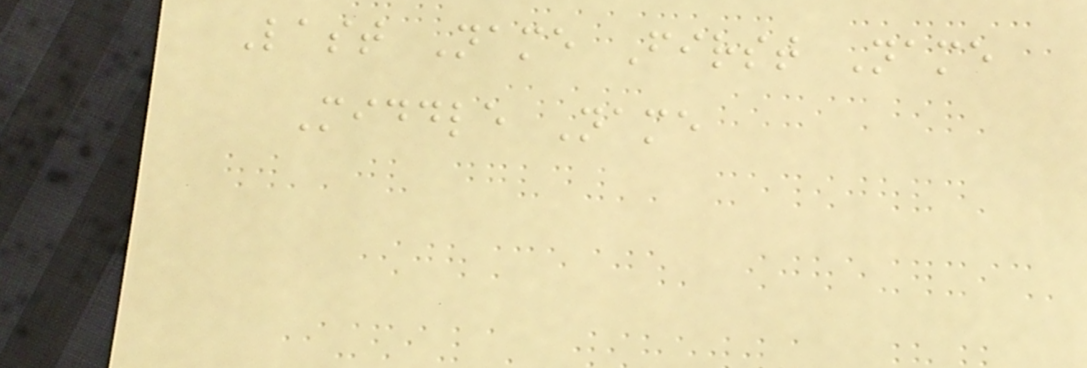Last Name First Name
Middle Name
